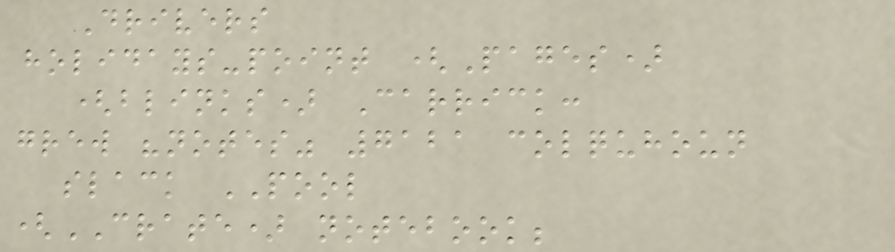Drivers
holidays-point (Pages)
(blinks) Carrick:
grew "notes" 7121 colquhoun
slack POOL
(CRATE) notebook;
